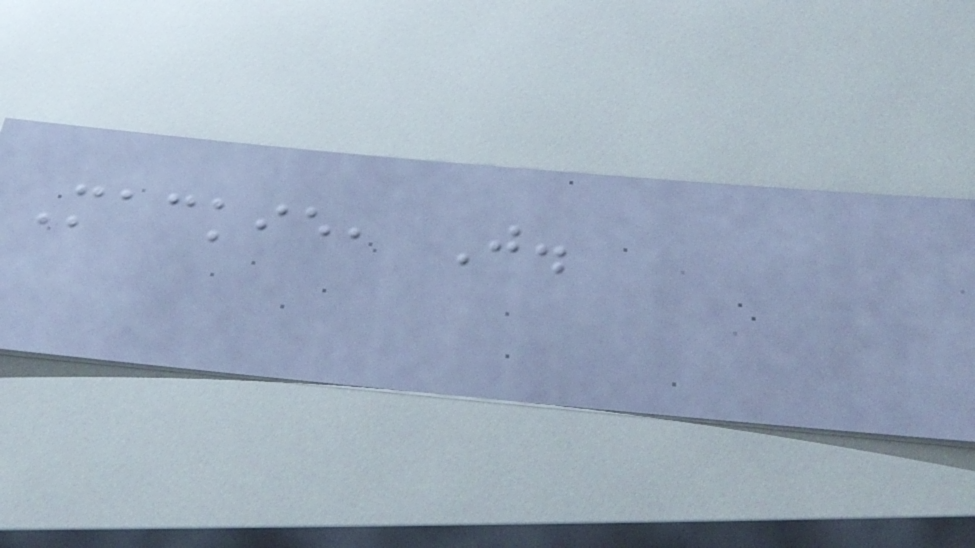Mackie, J.
